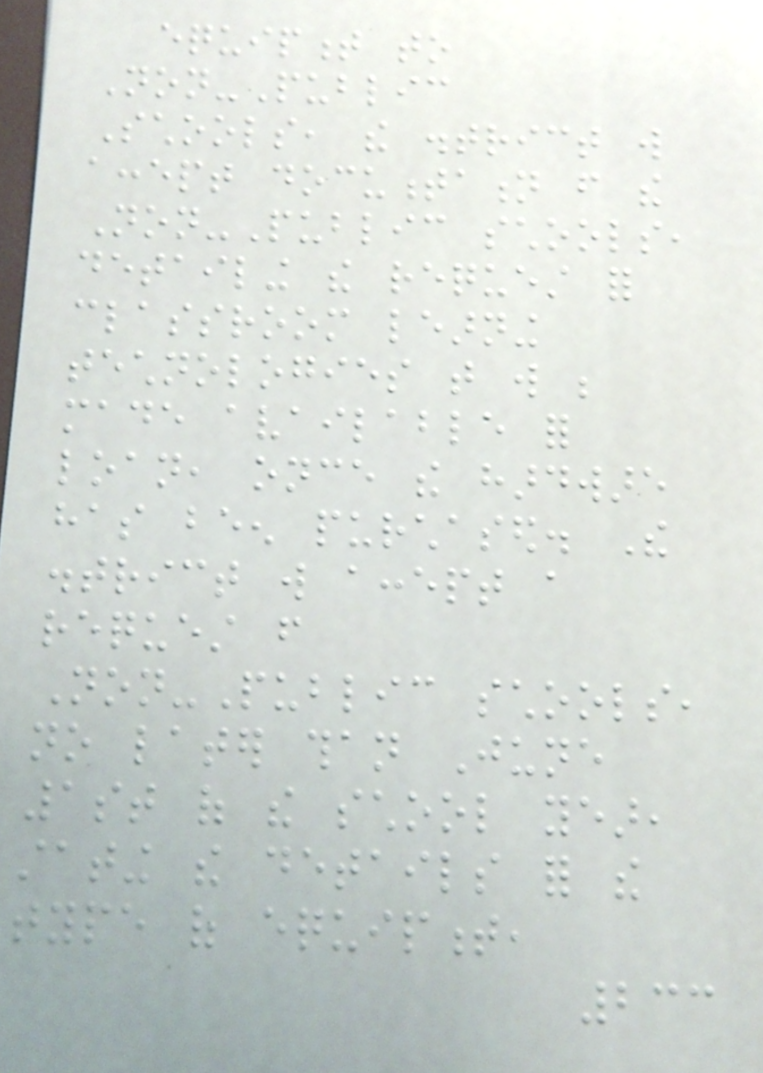equipment to
Non-Public
Schools, the district will
accept documentation from the
Non-Public schools,
detailing the request for
classroom learning
technologies that will be
made available for
loan, once the hardware
has been purchased. The
district will accept a
request from
Non-Public schools,
no later than June
1st of the school year,
stating the details for the
type of equipment,
233
